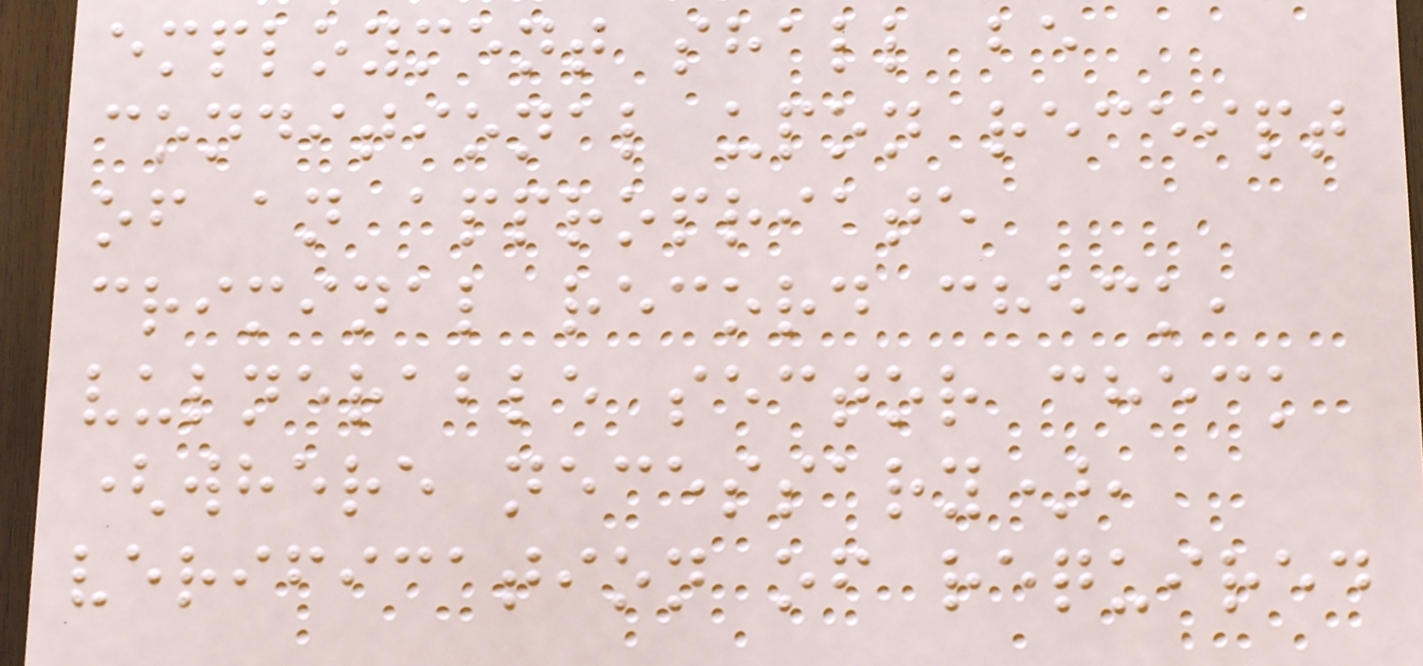employment shall be
conditional upon receipt
of an appropriate
criminal record check,
vulnerable sector check
(where necessary),
verification of required
